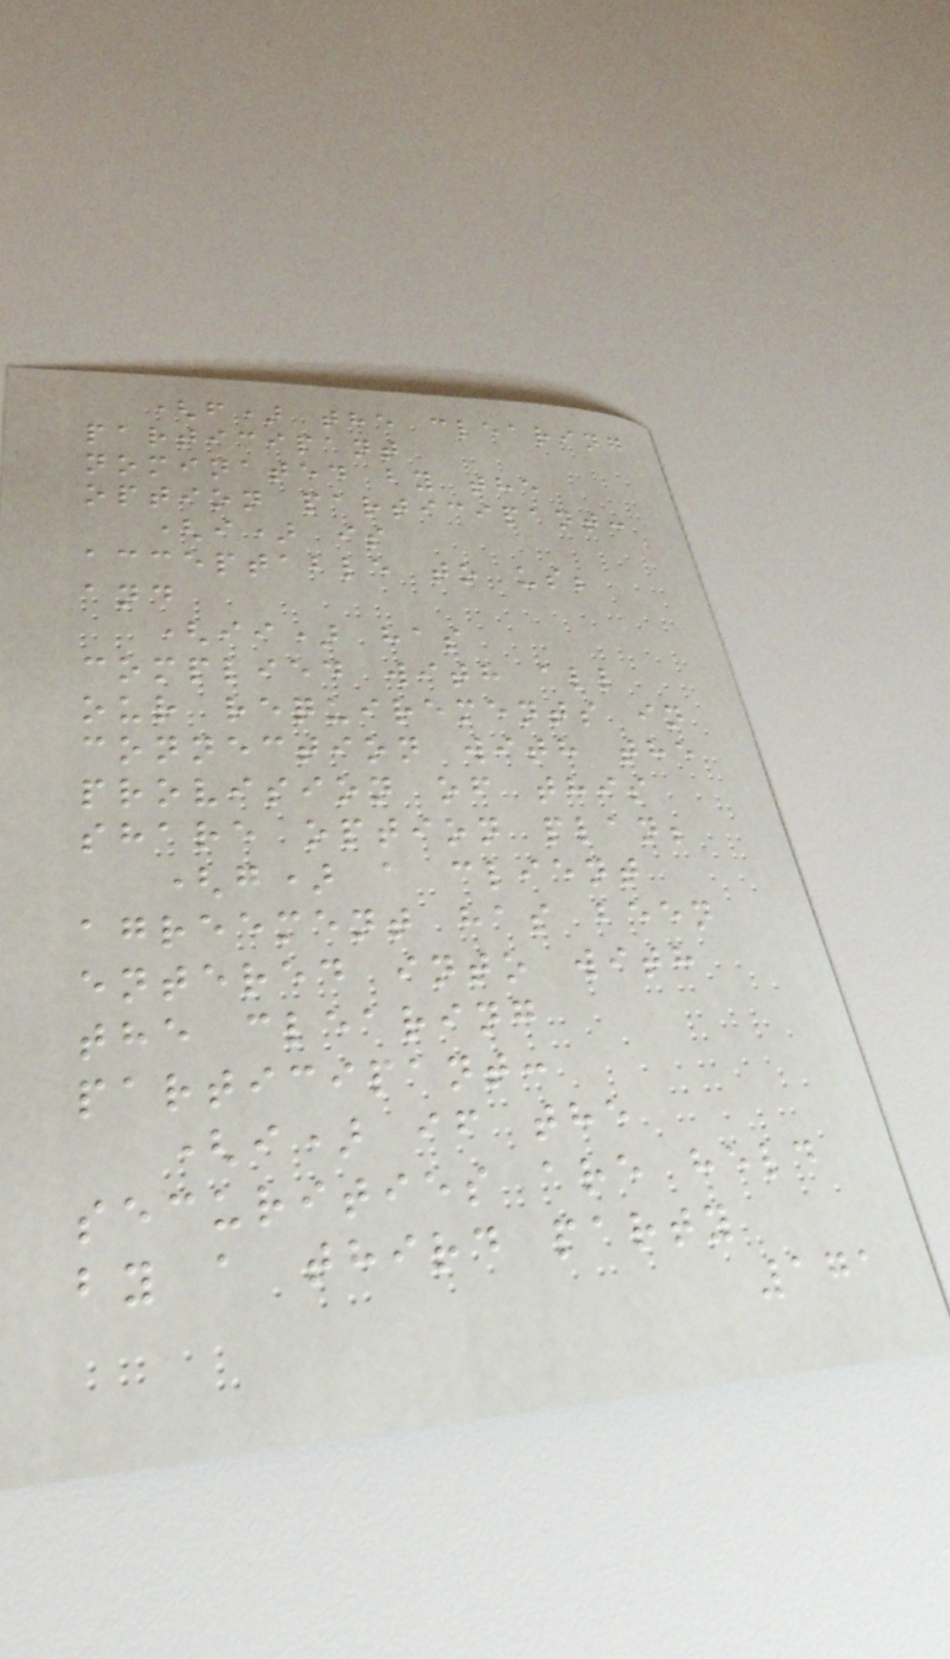(f) the clearing
participant
nominated by the
option participant:
(i) is
acceptable to us;
and
(ii) has
complied with all
our requirements in
connection with the
provision of this
share option plan;
(g) a client
agreement has been
entered into with
the clearing
participant:
(i) if the
securities are held
by a third party
171
